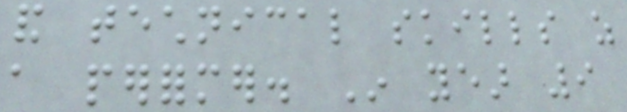and technical skills as
a performer. In year 9
